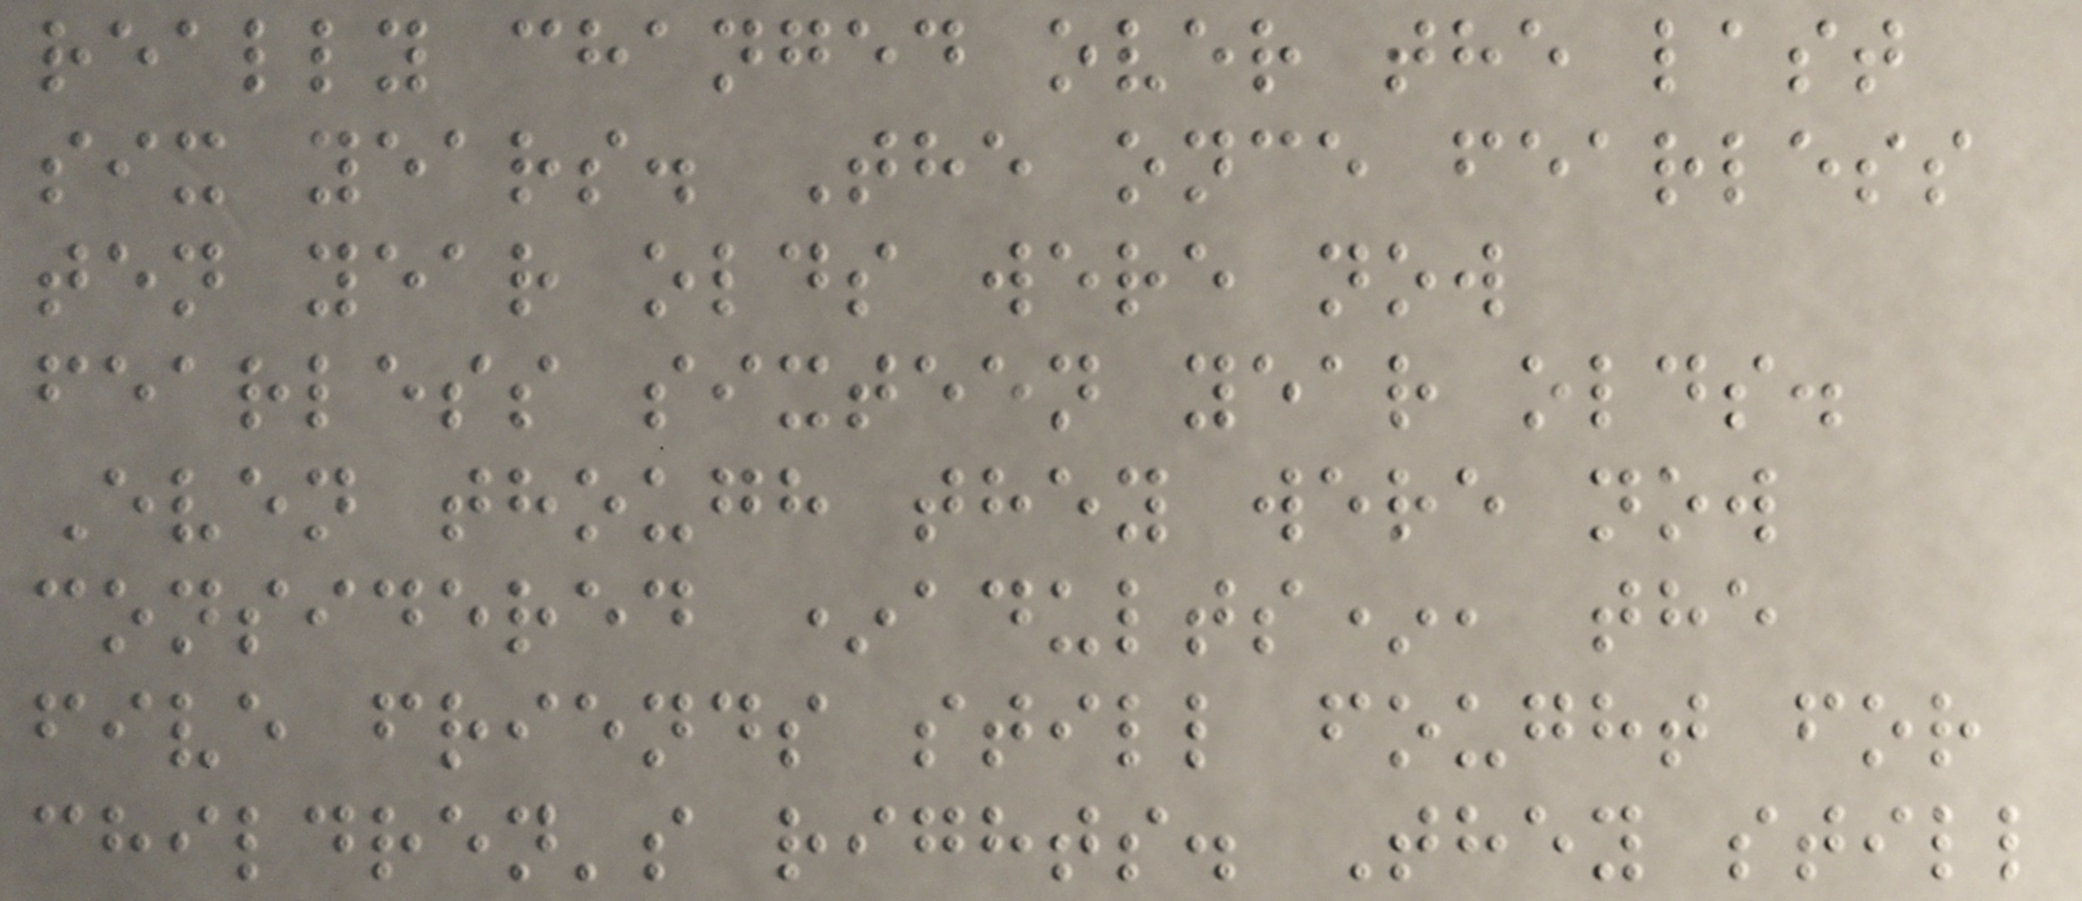really changed over the last
six years. The once fearless
ten year olds were now
fearless sixteen year olds.
Even though they were now
considered *adults*, the
five friends still fought for
children's rights. They still
